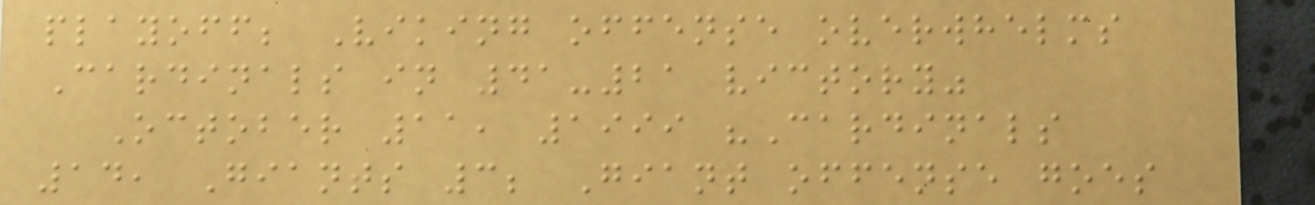playoff; Viking offense overwhelms
Cardinals in 41-21 victory"
October 11, 1999 "Cardinals
14, Giants 3; Giant offense goes
